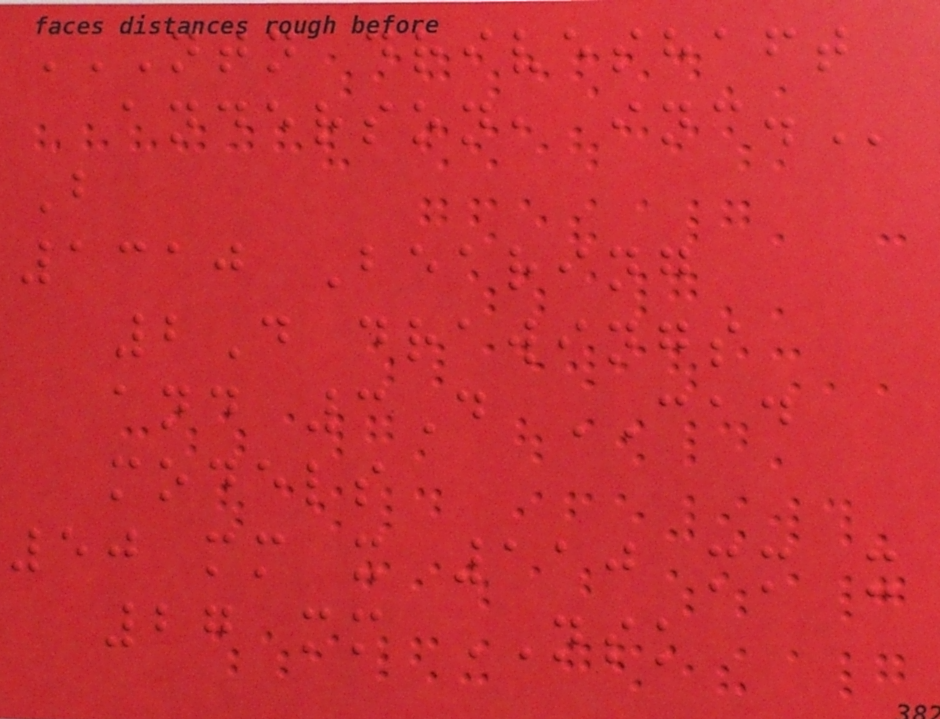NTN DRIVESHAFT
ANDERSON, INC.
B
1310 Bearing
2D drawings
and 3D CAD
models
50 mm x 110 mm x
27 mm NSK
